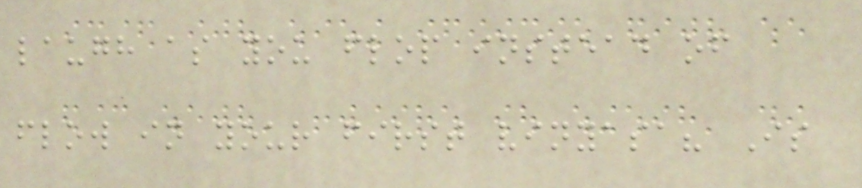laugh as you flop instead of
flow in your first vinyasa? Is
